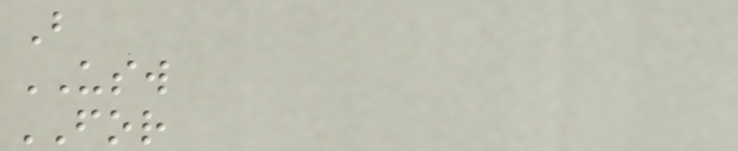B
USW
FOR
